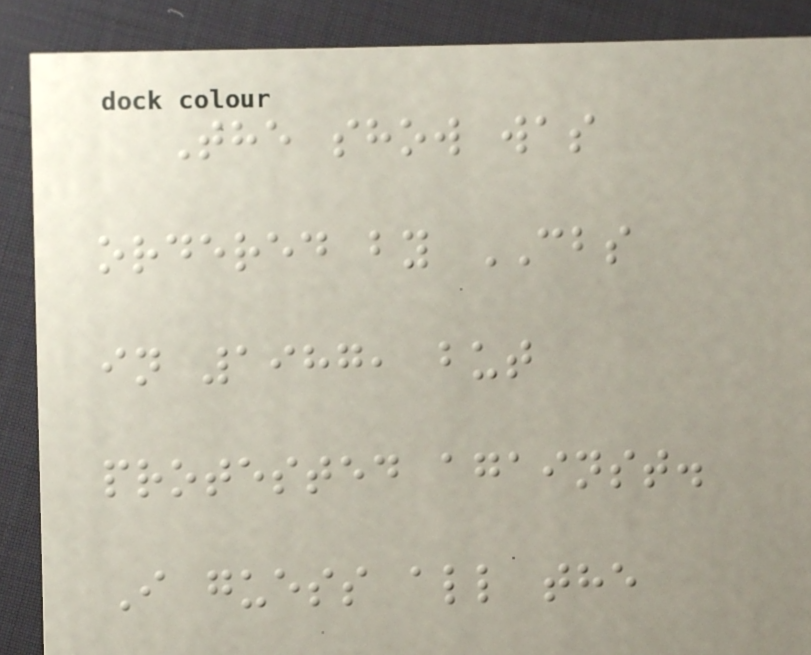The show was
ordered by CBS
in 1987, but
protested against.
I guess all the
